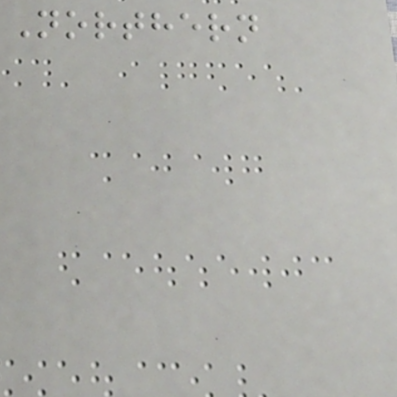Northern
